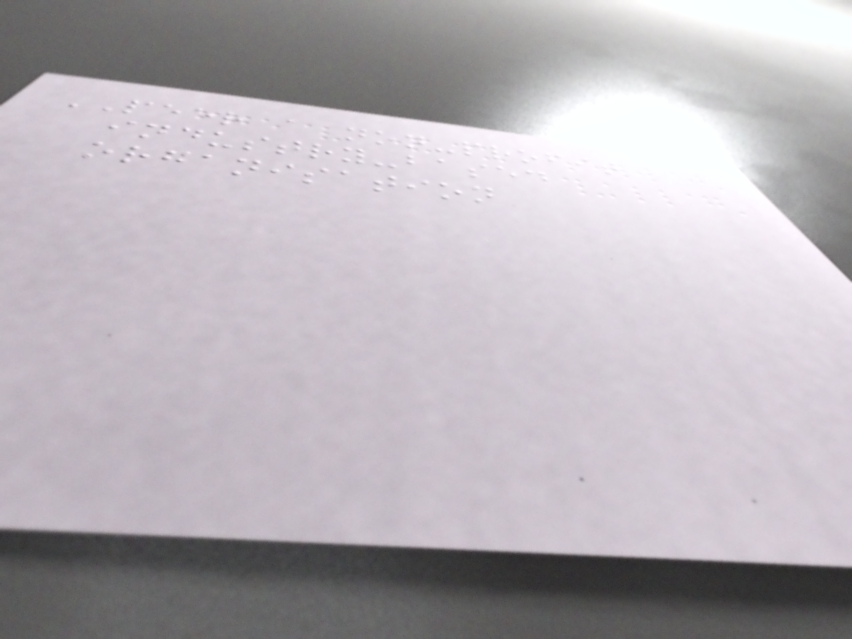PEER a non-profit
industry-based
organisation
